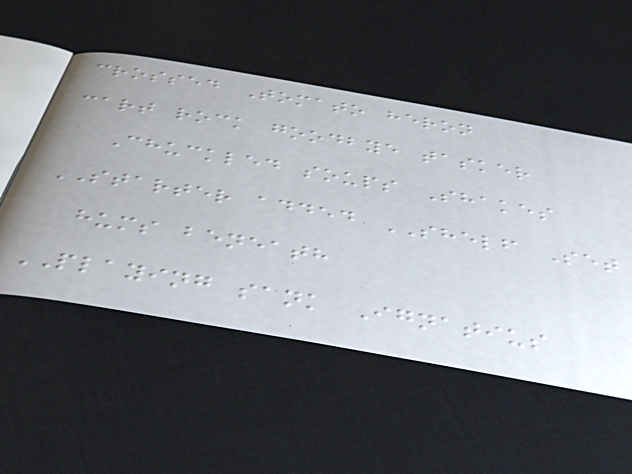crossed Tomato heron
cart rock goodbye tasker
Chuckled soups Shakes
STARTER added SHELF Set
hums beneath
PLAYING sank Ignatius
